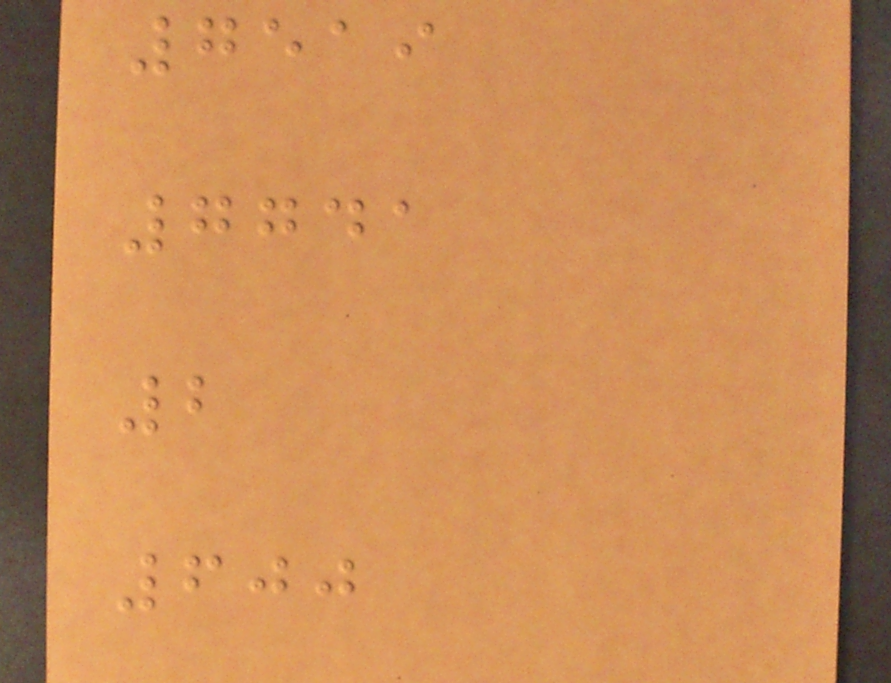7519
7741
2
600
